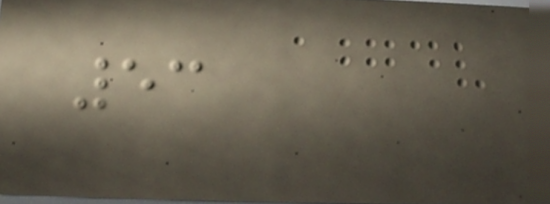53
